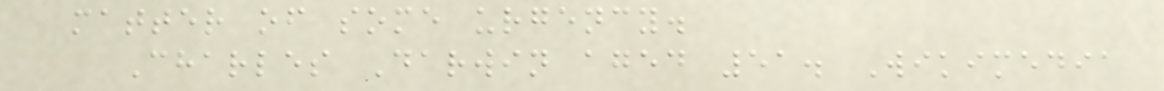matter of some urgency.
Charles Darwin aged 51. Wikimedia
